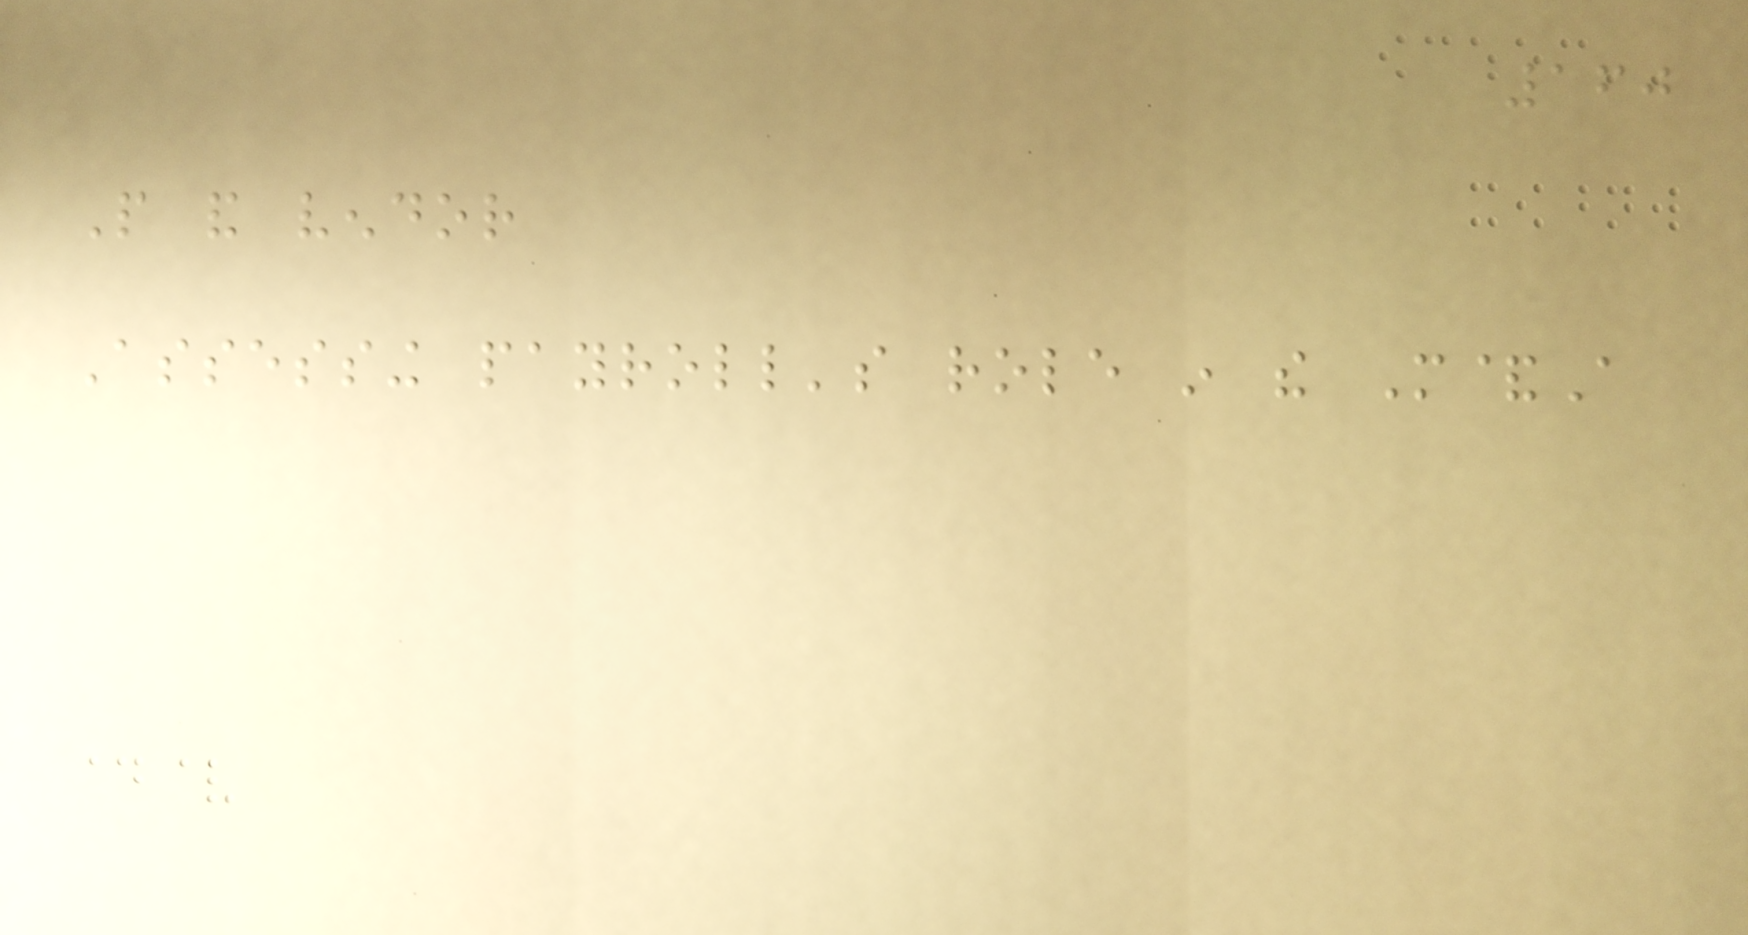160
People and vendor
Assessing payroll's role in the M&A
